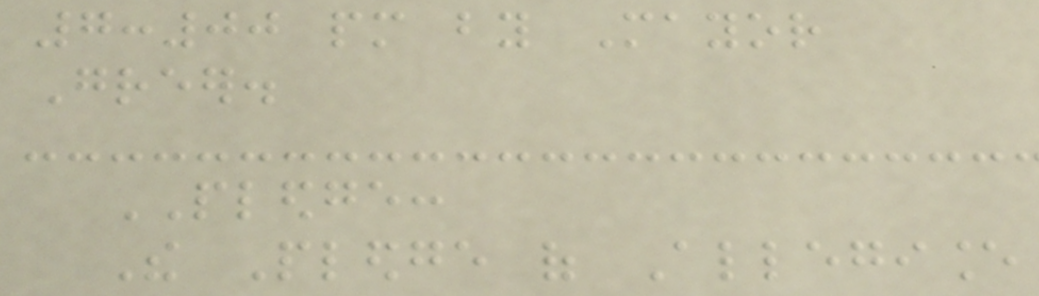7:00 pm by Mayor
Greer.
PLEDGE:
The Pledge of Allegiance
